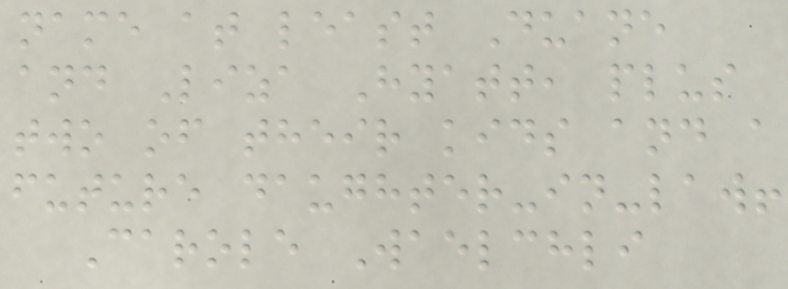name at least Duane
and Liza Hyatt, plus
two of their kids and a
future daughter-in-law!
Carole Waelchli
